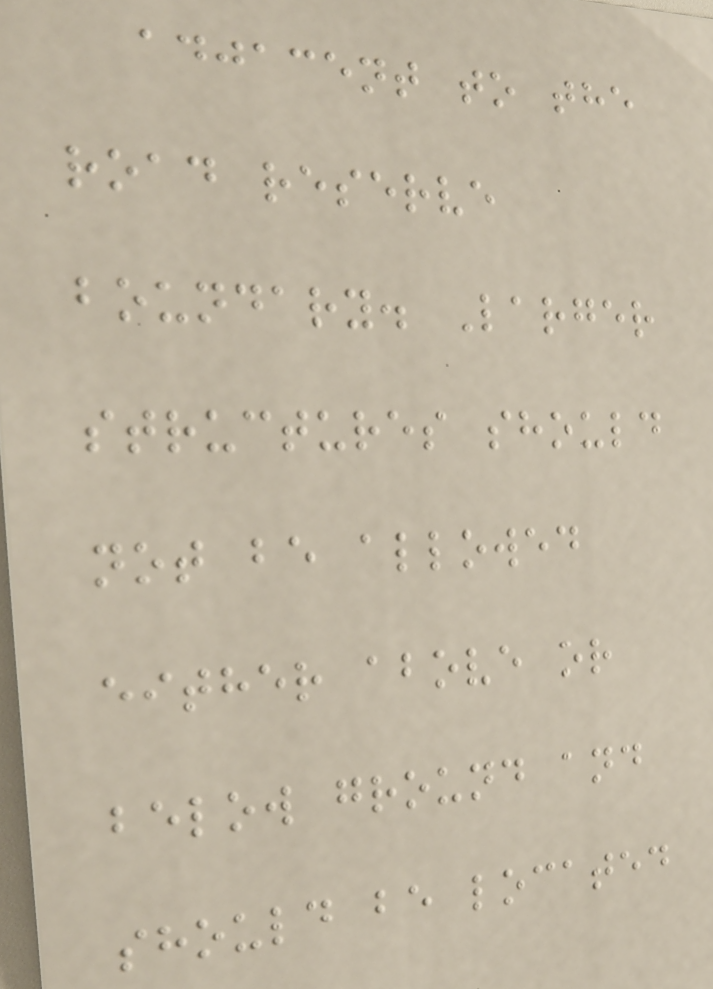adjacent to the
road reserve
boundary. Larger
structures should
not be allowed
either above or
below ground and
should be located
